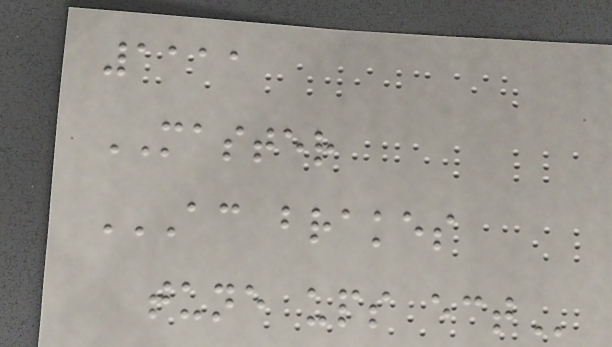1111
MASTER
AC BRAKES
TUNE UPS ECT
